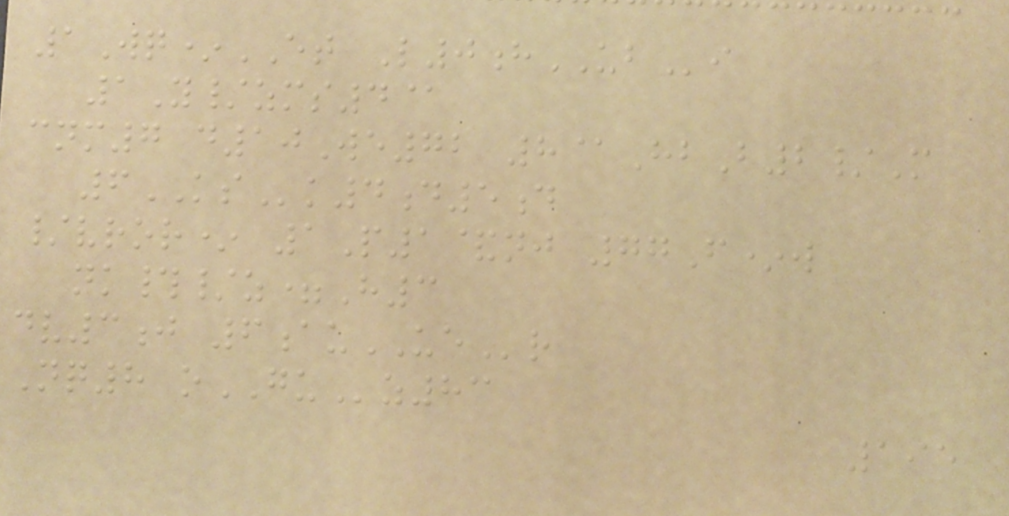1Wq*ET L0hUBi
1Y/zms4@
cnm7 d10We72 8@HbB2/M
6KSk4d5d
/vror* 1P1&nj 77F*w
nk#/z=H3
dv3j 6auUEr
Nq8 oGUz83
195
